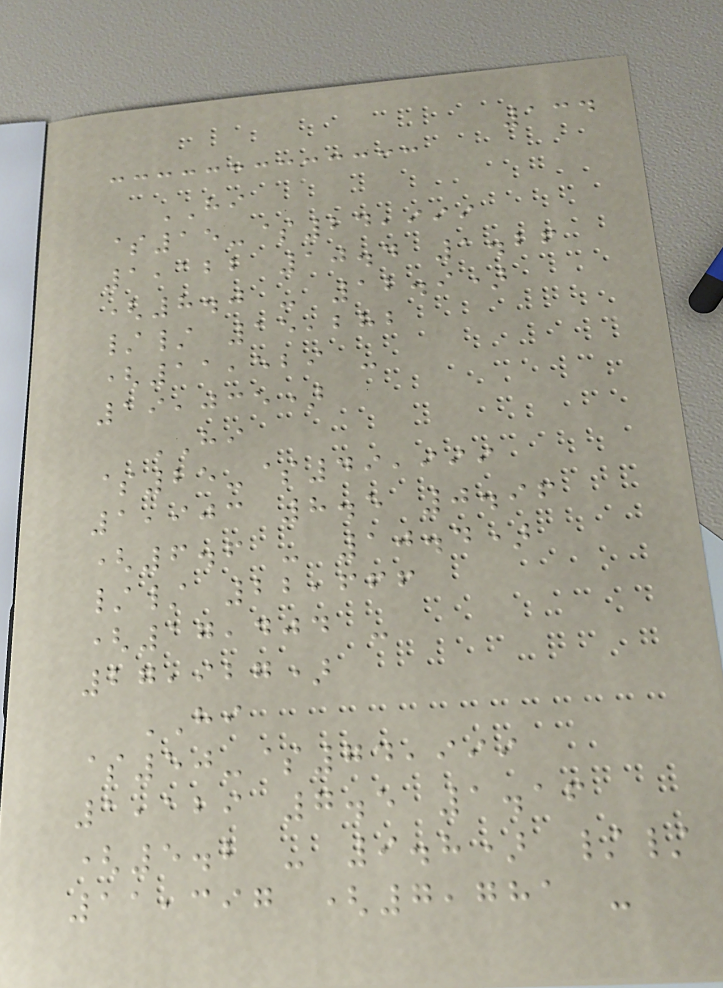134
HI
$15-$24,999
1,122 10.4 1.26
(8.0 - 12.9)
// 15,282
(11,529 -
19,035)
HI
$25-$49,999
1,903 8.5 0.96
(6.6 - 10.4)
// 22,666
(17,404 -
27,927)
HI
$50-$74,999
1,129 7.5 1.16
(5.2 - 9.8) //
11,397 (7,781 -
